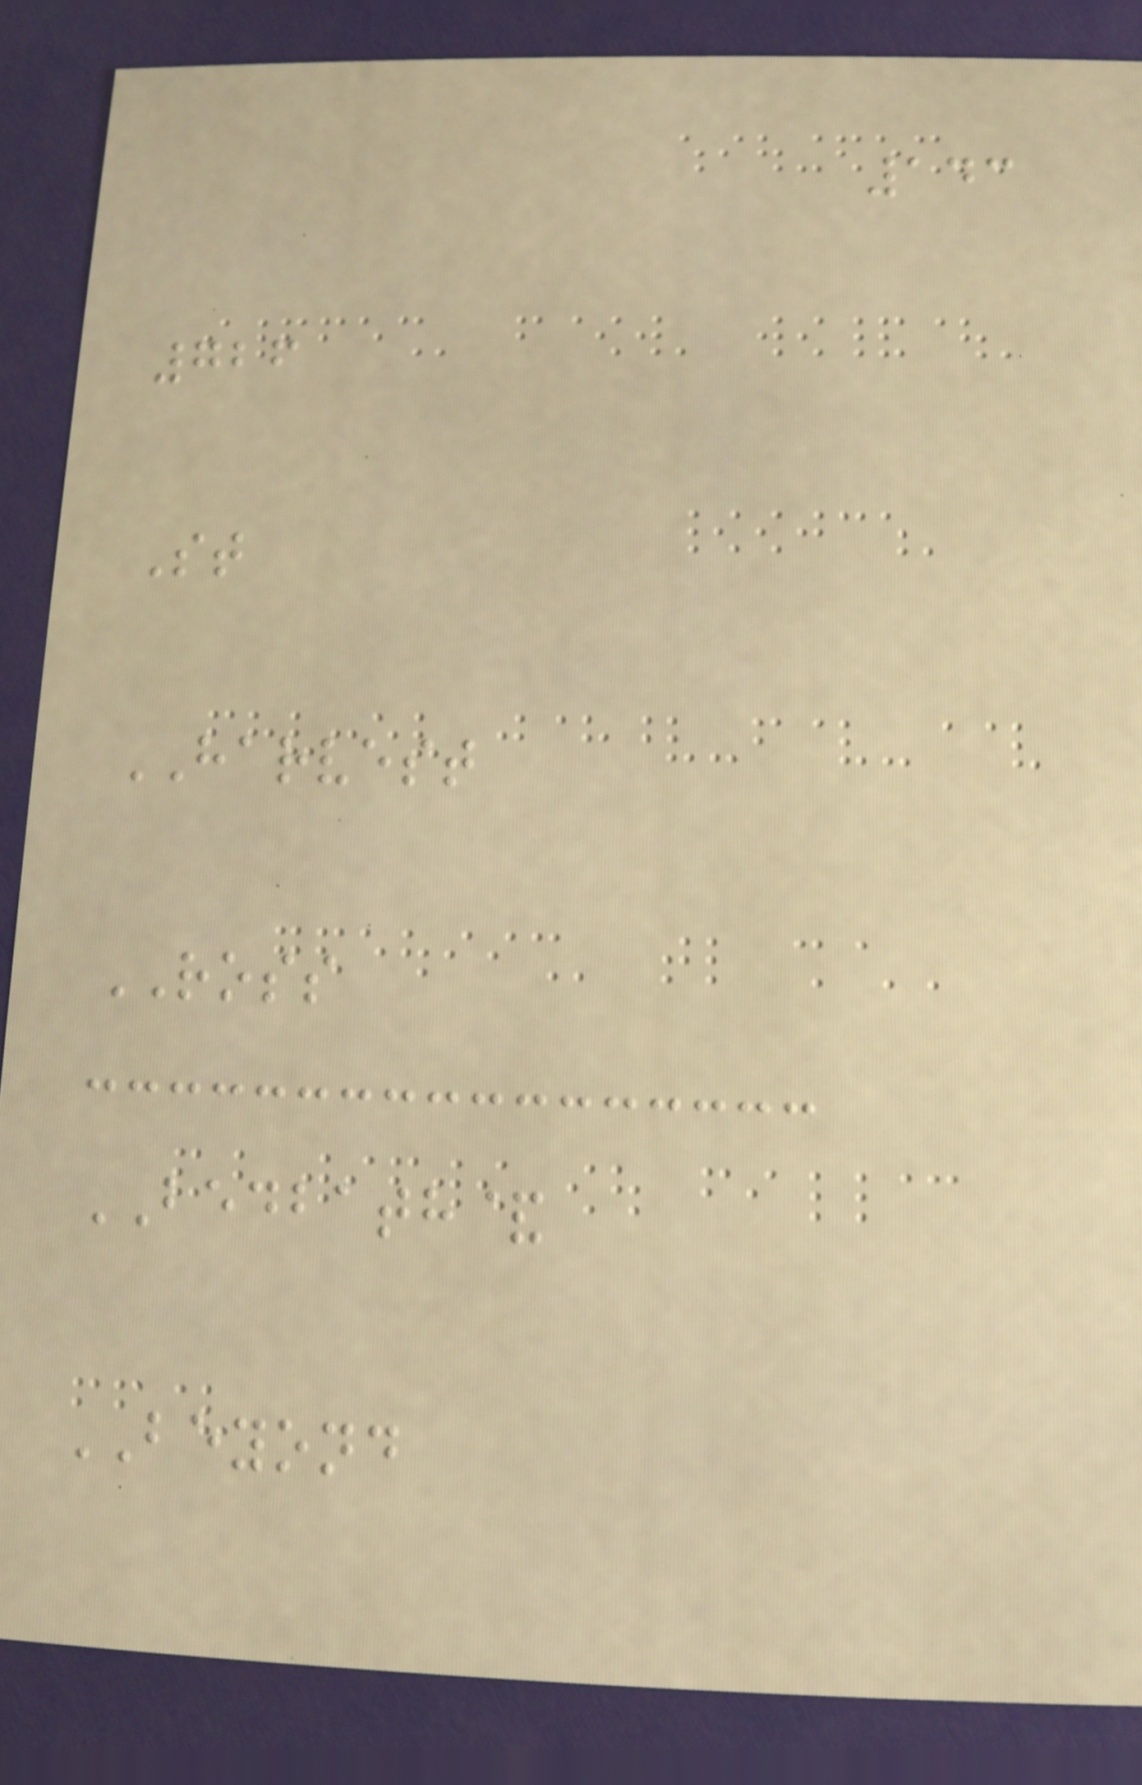143
726
St
HARVEST
ROSS
BEDBATH&
BEYOND
